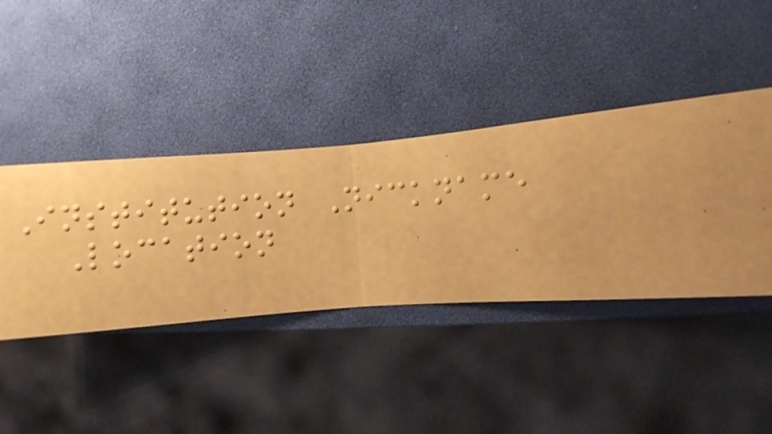Institution Nickname
Location
